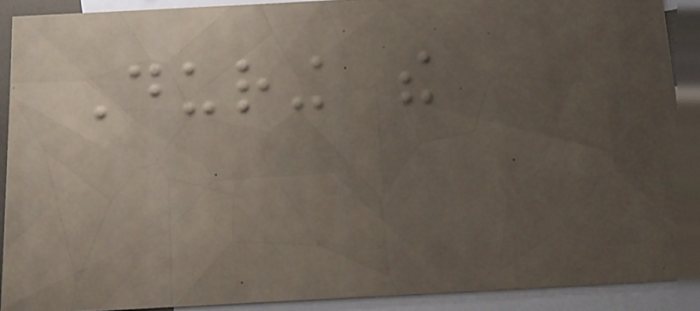During the
